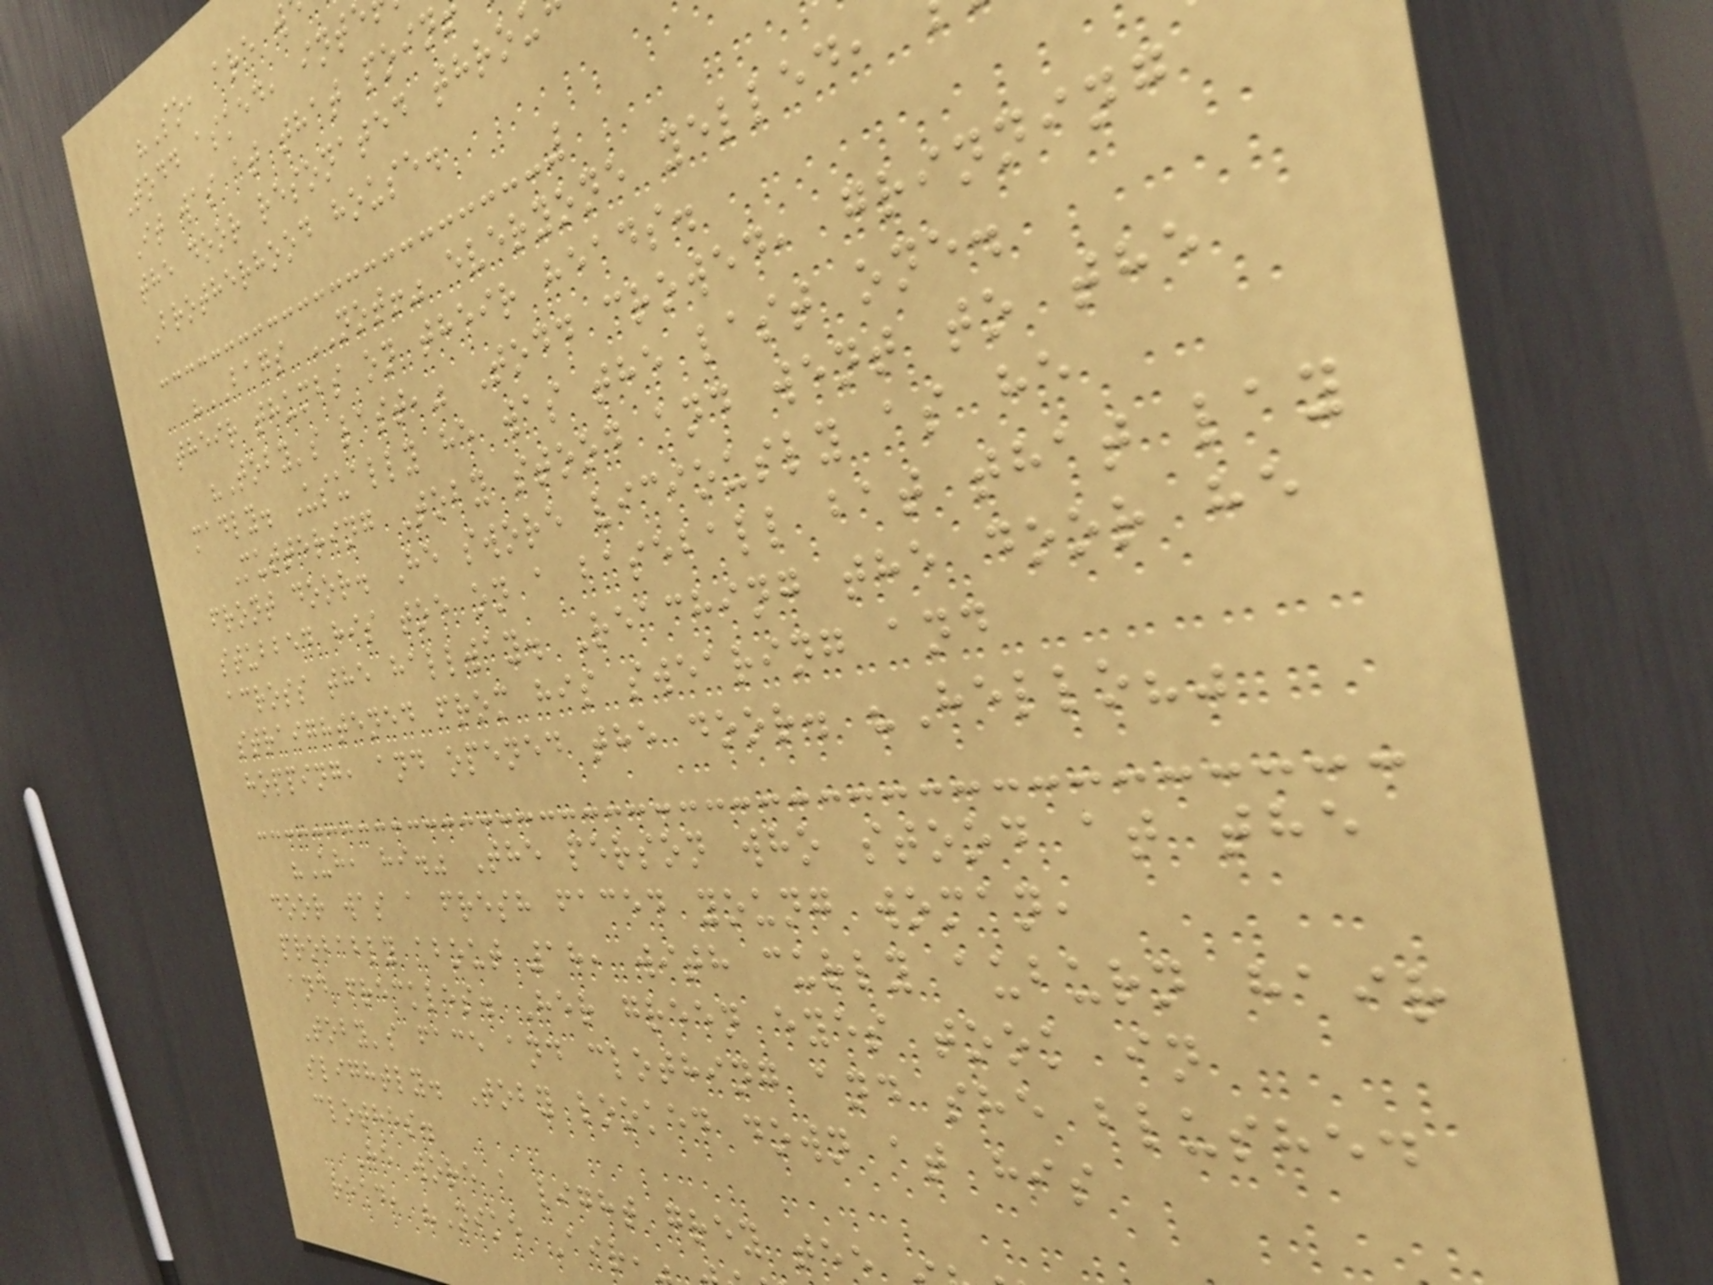"So, are w
Todd asked, int
It was at that poin
the door resonated throu
Brotherhood house.
"BAGS NOT!" everyone yelled,
their thumbs on their heads.
"Toby's last," Todd crowed, grinning
madly. Usually he was the last one.
Muttering Toby stood and went to the
front door. He swore viciously as he
stubbed his toe on a baseball bat that lay
across the hallway. Reaching the door he
straightened from his swearing and
hopping, and opened the door. "Hello?"
"Uh, hi." The person who stood at the
door was a fresh faced young woman,
probably about 18, with curly auburn hair
and freckles. Her green eyes took in
Toby's face and clothing and she blushed
slightly. Toby looked down at his
clothes.
He wore a light grey tee
read, "Nike Air,"
